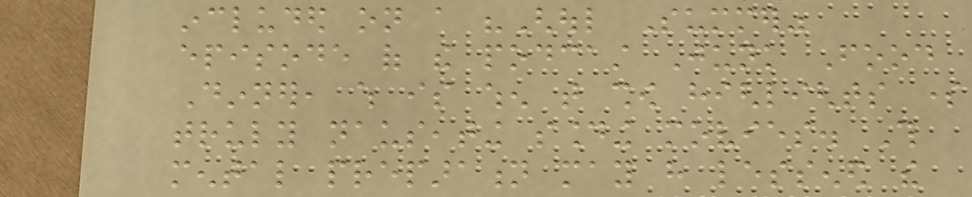included on a "Ghoul Summer"
episode of the podcast Junk Food
Dinner, which is when that show highlights some
truly nauseating sounding movies. This
mental preparation may have lessened the
